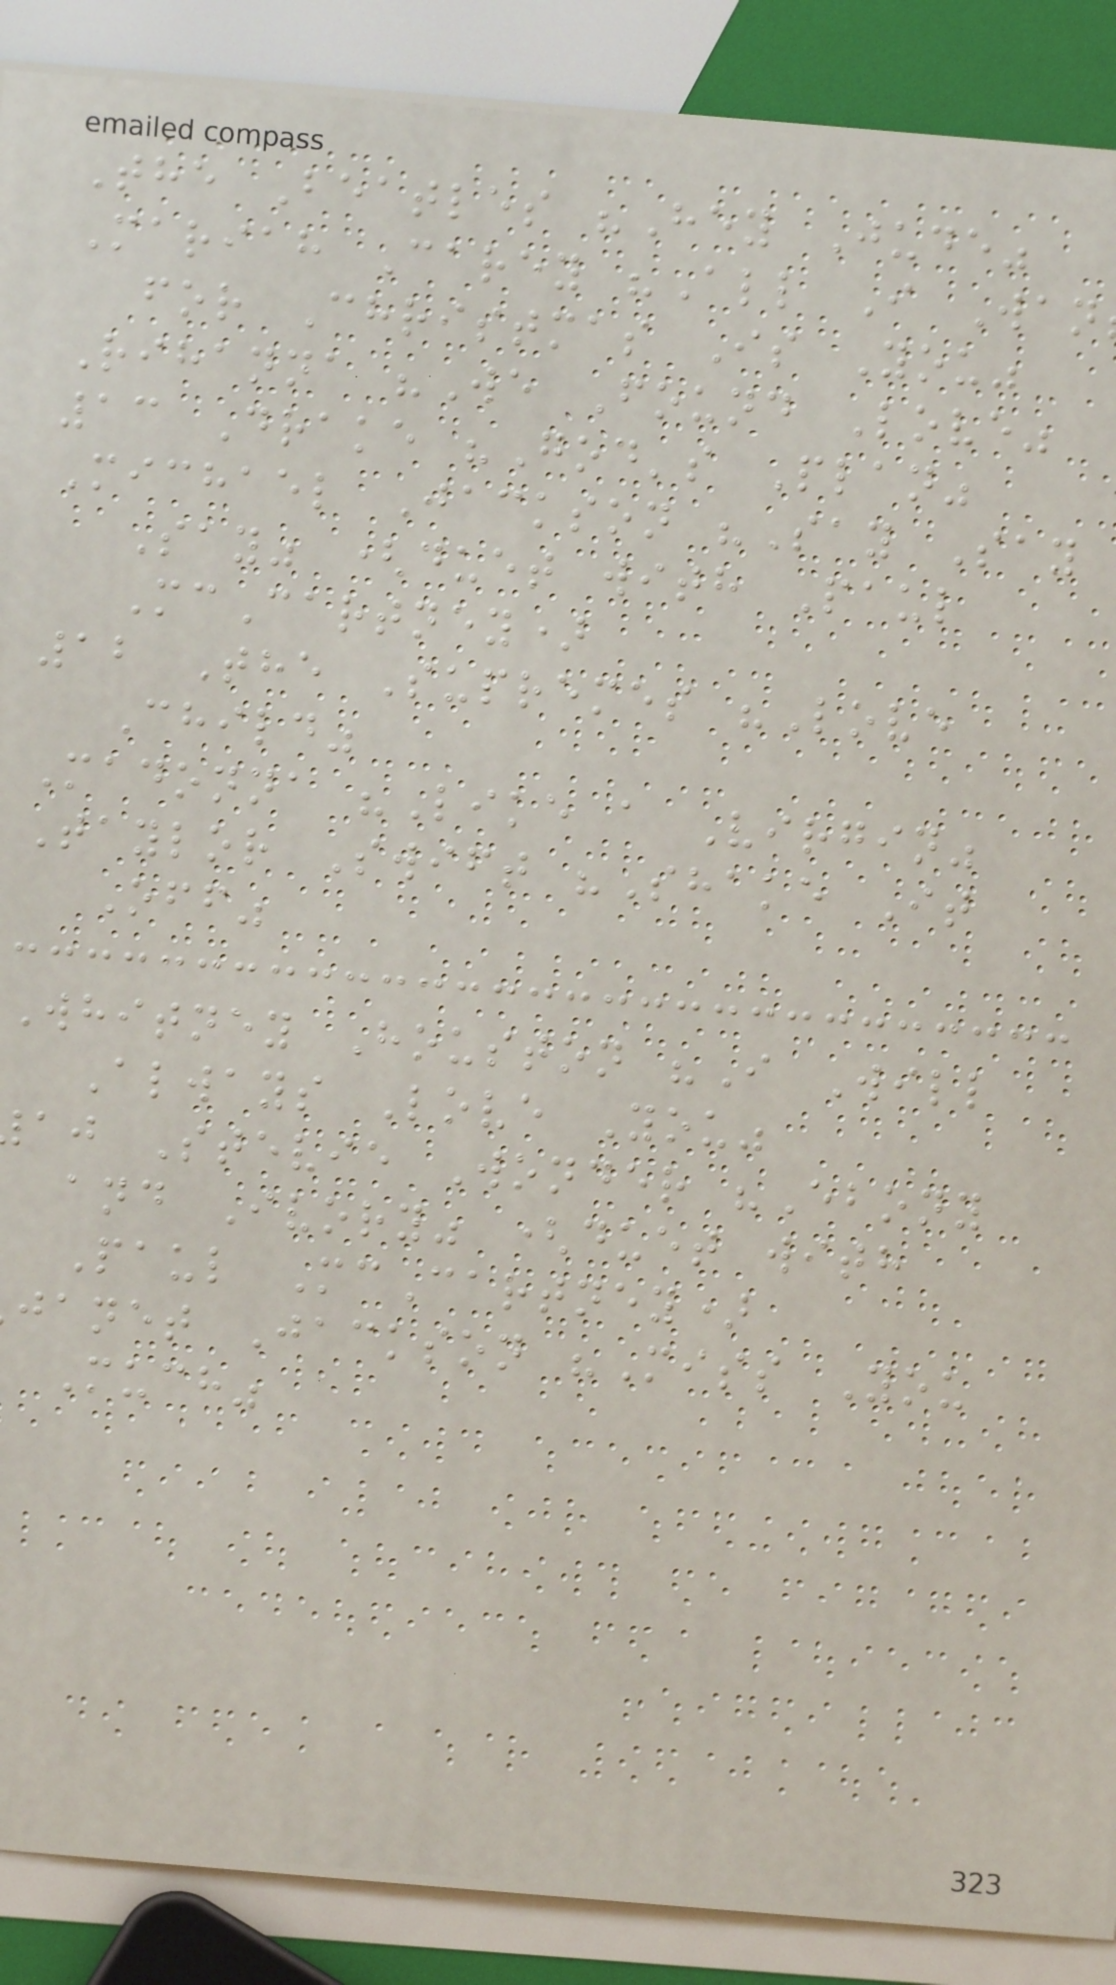The Beatles "Hey Jude"
Mariah Carey "All I Wan
for Christmas Is You"
Rihanna "We Found Love"
13 Drake "God's Plan"
Michael Jackson "Say Say
Say" (duet with Paul
McCartney)
12 The Supremes "Love
Child"
Madonna "Like a Virgin"
Taylor Swift "Shake It
Off"
Whitney Houston "I Will
Always Love You"
aj Stevie Wonder "Ebony
and Ivory" (duet with
Paul McCartney)
janet Jackson "Miss You
Much"
